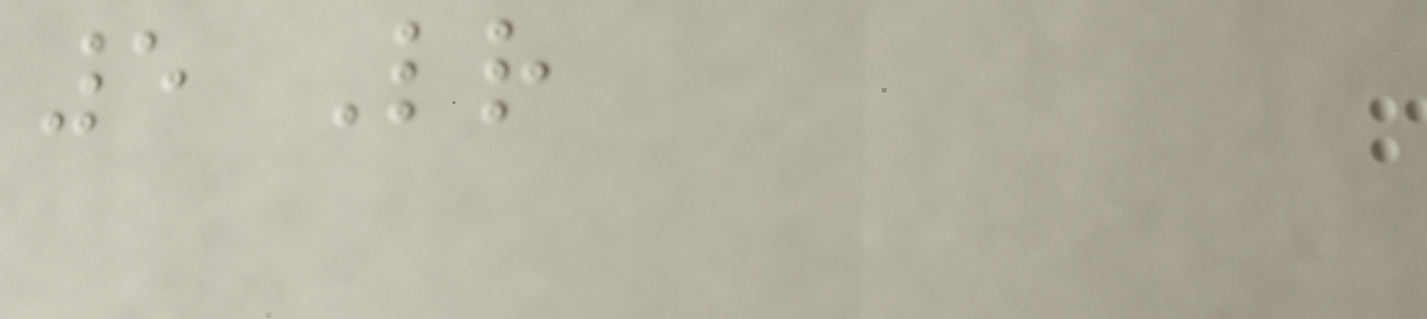5 Letter
